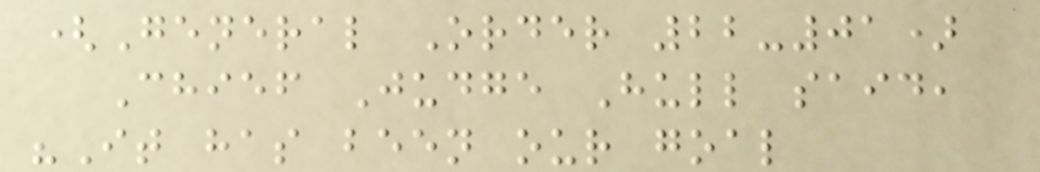(General Order 22-01)
Chief Judge Hull said,
"It has been our goal
